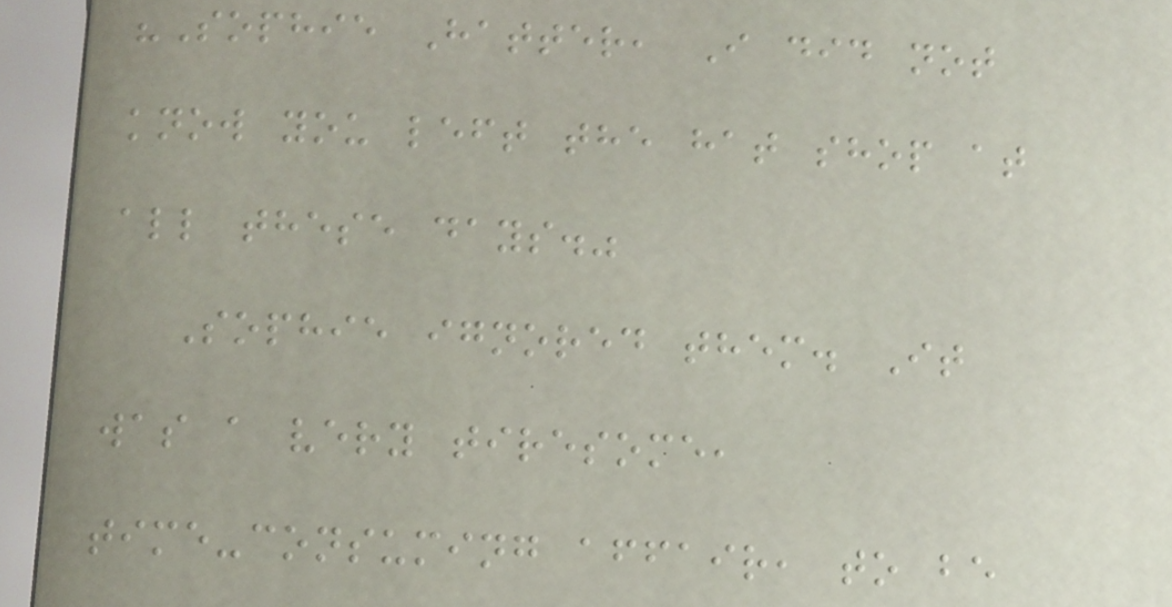"Sophie Hatter, I did not
know you left the hat shop at
all these days."
Sophie ignored them. It
was a very tiresome,
time-consuming affair, to be
